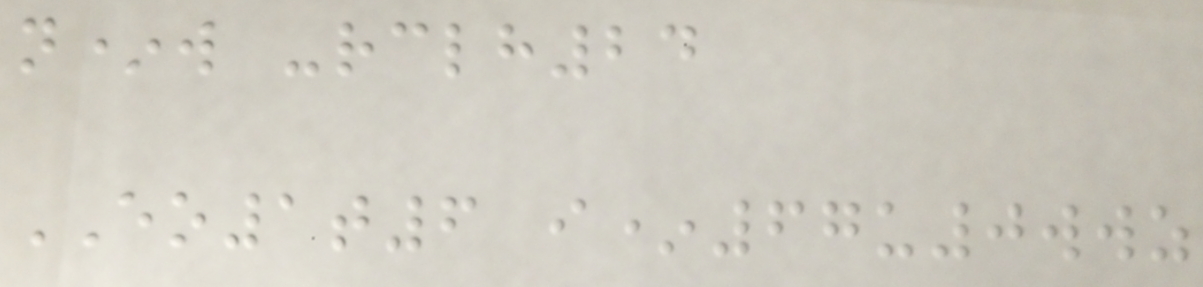n*w -rclh24
EO1t6 i*67u0wwz
